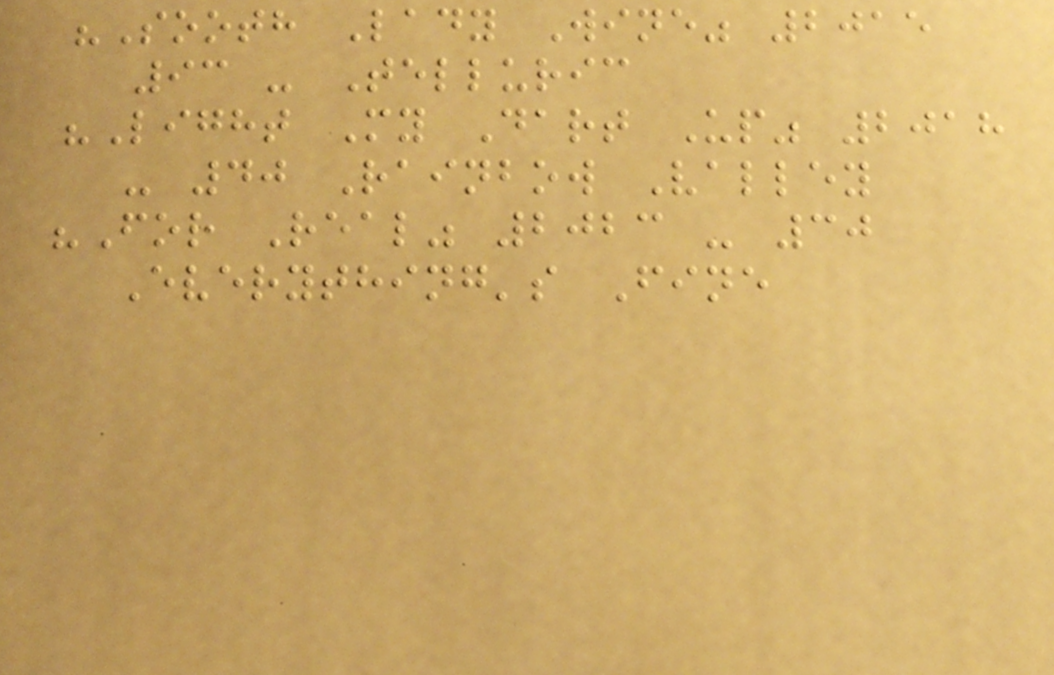"Sooth Lady Wine" 2015
93 - Telluric
"Light My Dart Up" 2018
- 40 Rainbow Valley
"For Real" 2023 - 30
Everything's Fine
